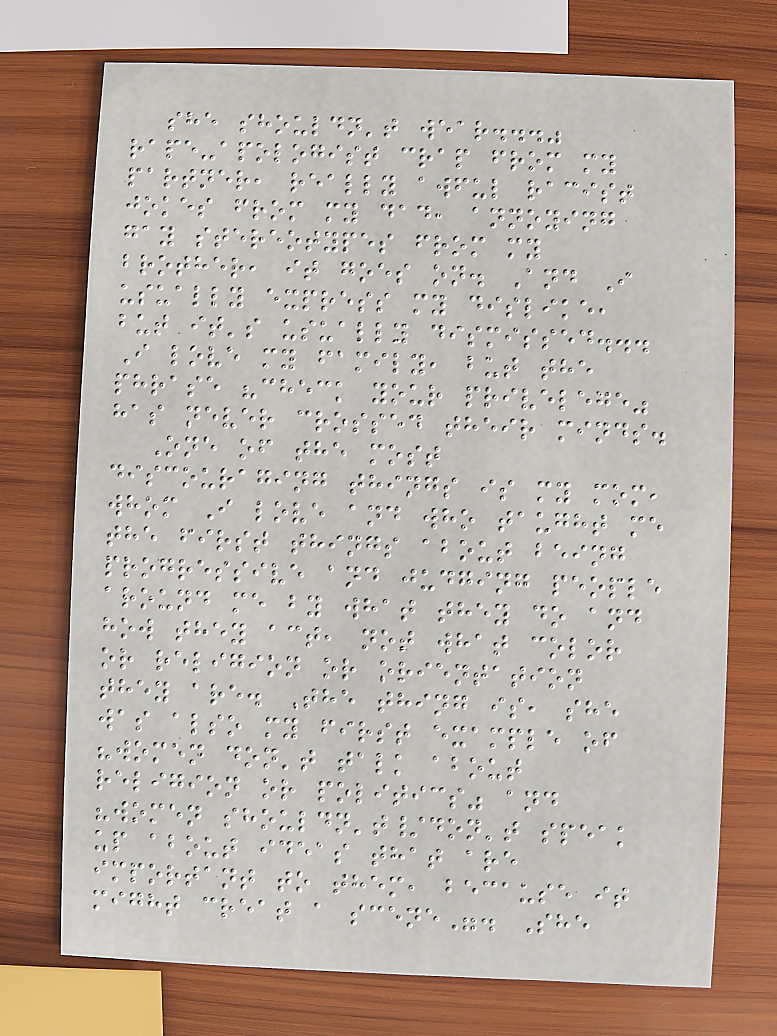she shouldn't wear..."
rape-apologist crap from my
partner, really awful racist
jokes from my dad, annoying
gay stereotypes from my
brother, it goes on. And I
usually express my dislike,
but it's usually dismissed...
I love my family, but the
phrase "check your privelege"
has never crossed their minds.
One of the most
discouraging things is my mom,
whom I love and who taught me
the first things about being
progressive and judging people
around me by what they do and
how they act, not what color
or religion or orientation
they are. The thing is, she
was also my first example of
"women don't talk about
religion or politics" and
"women shouldn't/don't speak
up about ideas that are
important to them, because it
might creat a scene". She
